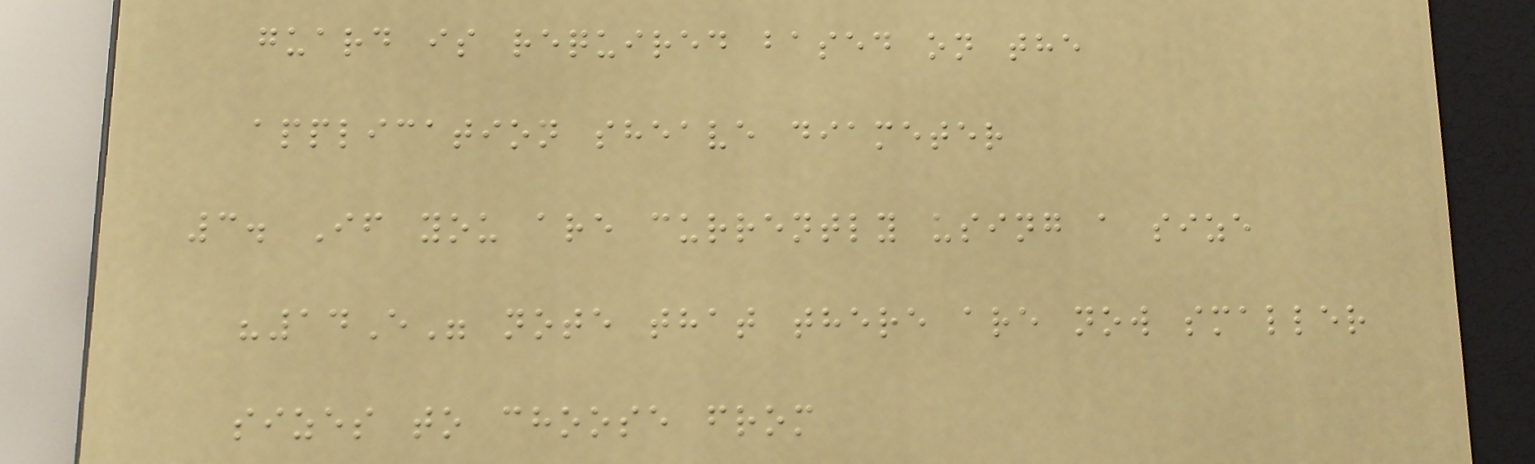guard is required based on the
application sheave diameter
3. If you are currently using a size
"14E" note that there are now smaller
sizes to choose from
